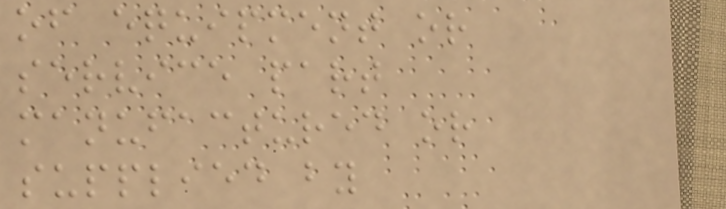of equipment or
service part
manufactured or
supplied by
